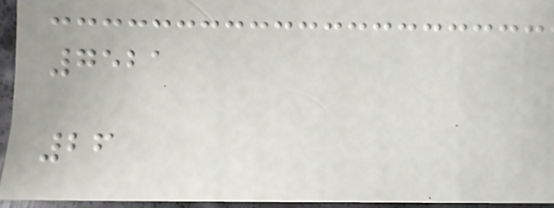7521
26
